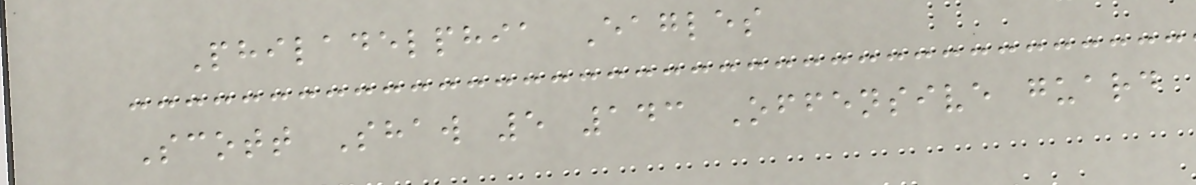Philadelphia Eagles
Scott Shaw 5 143 Offensive guard
